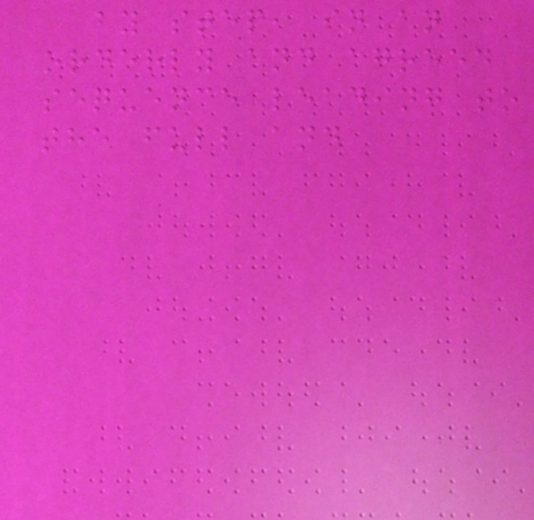by step, in an
orderly and agreed
sequence leading to
the full and
